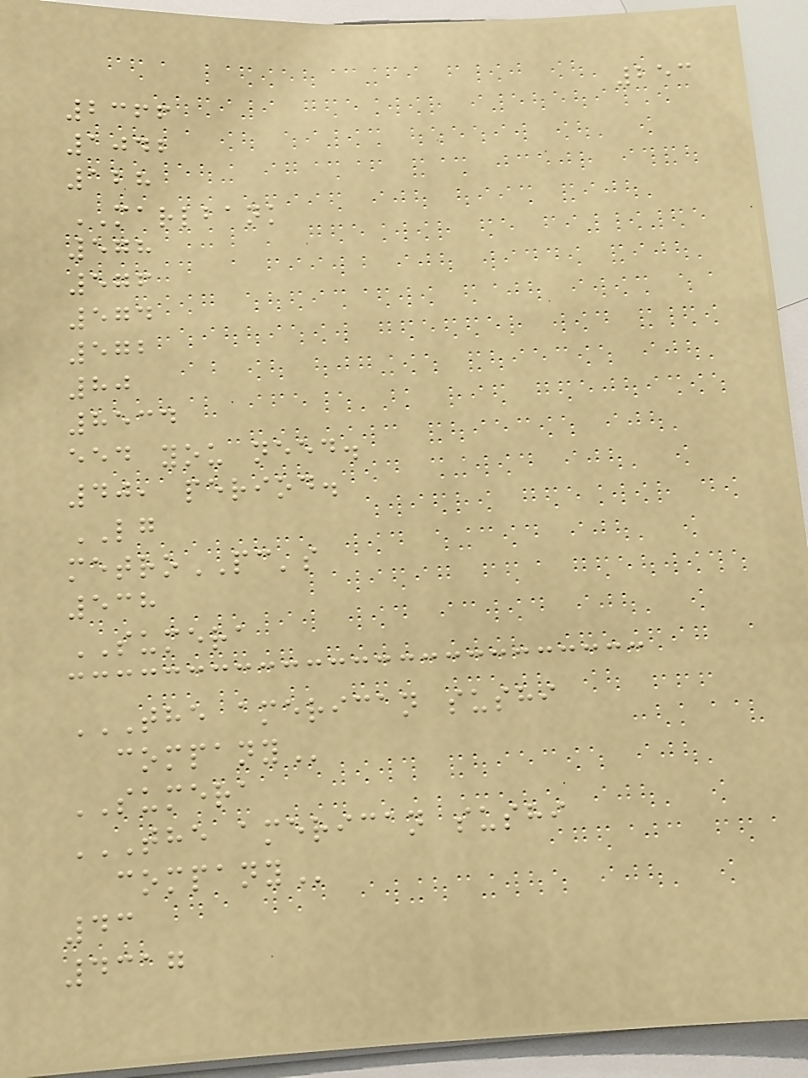253
2366
1042
128
MARLBANK
578
576
574
572
80
8534
eed you need.
40, period.
LG
metroPC's
538
SUMERA
THE AMERICAN SUSHI
COMPANY
SUMERA
THE AMERICAN SUSHI
COMPANY
43
4317
